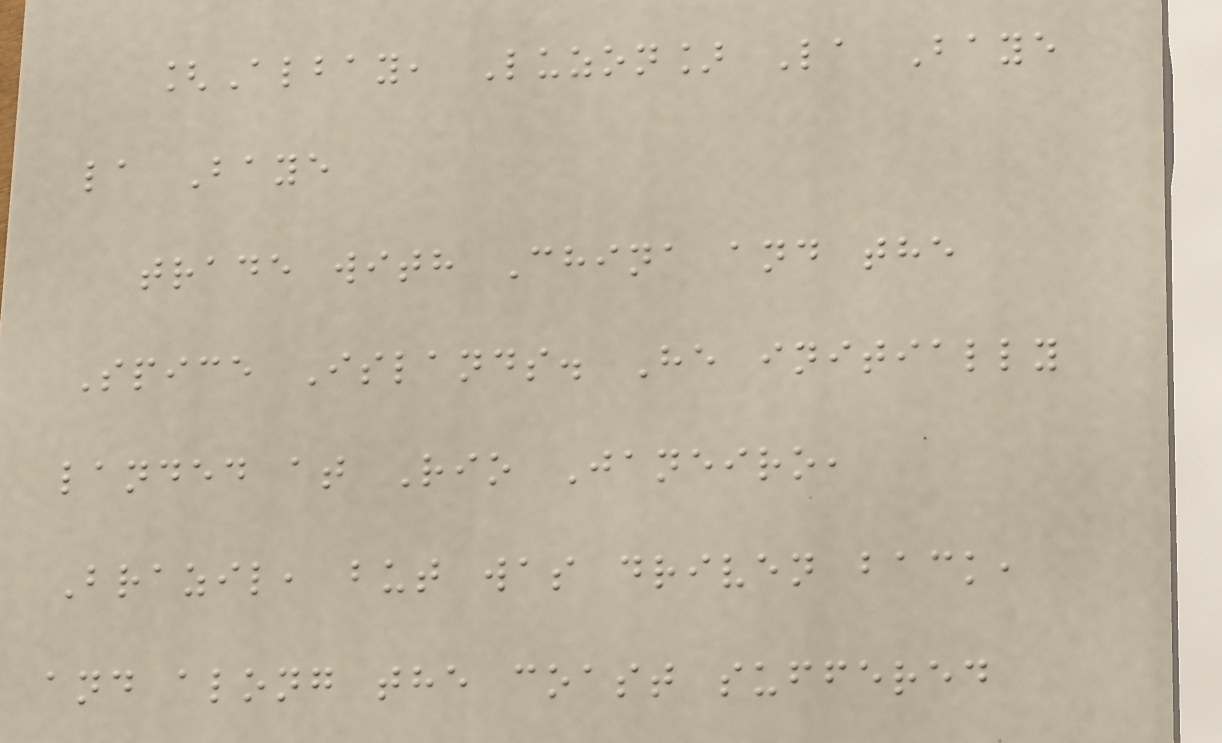[Albay, Luzon] La Baye
la Baye
trade with China and the
Spice Islands. He initially
landed at Rio Janeiro,
Brazil, but was driven back,
and along the coast suffered
